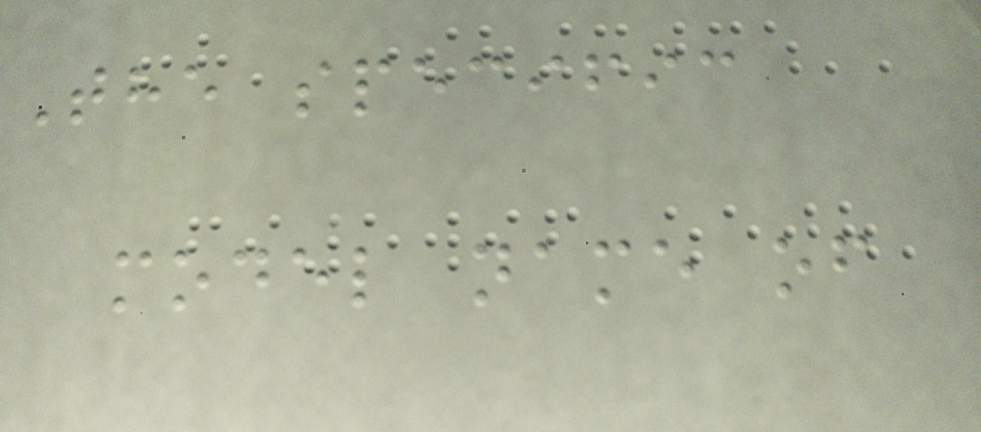The specific
model name of
